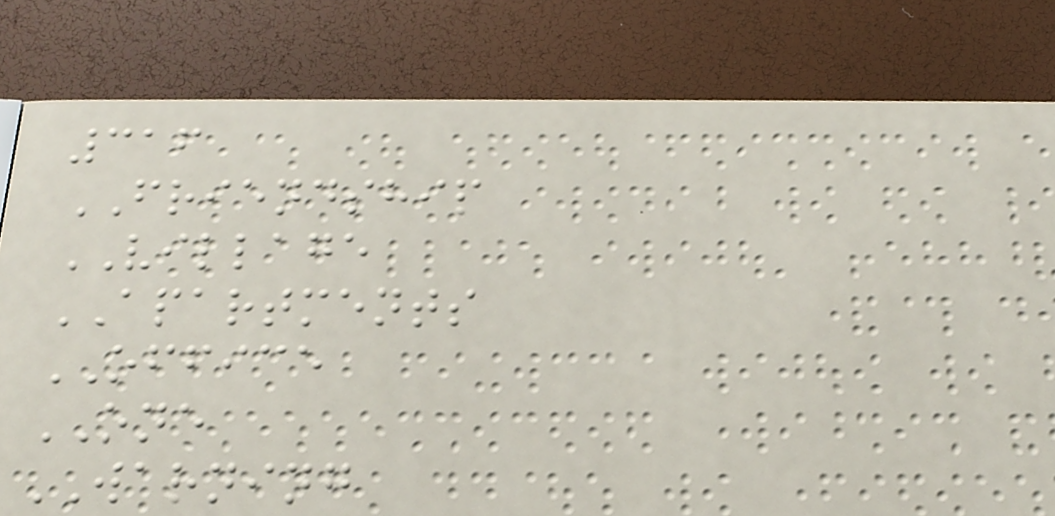316
FRIENDSHIP
VILLAGE
APARTMENTS
OFFICE
ONE
WARNING
